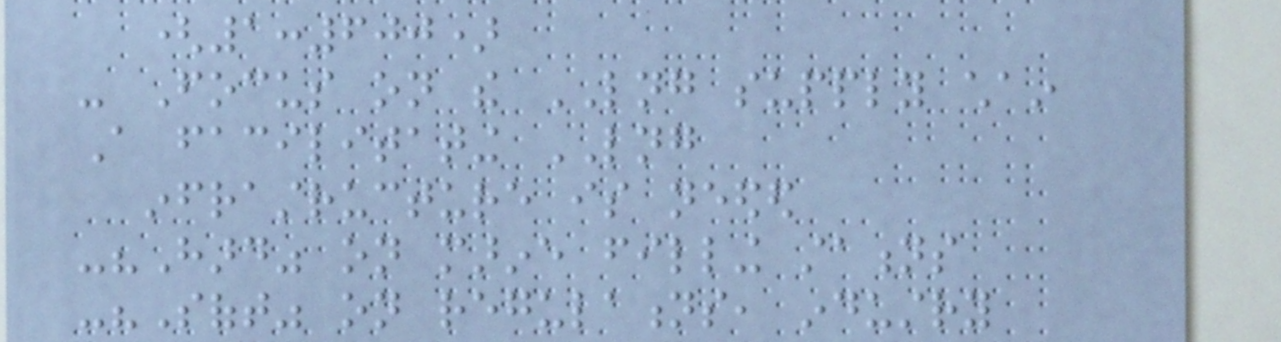(1:600)
- Focus on the LNG supply chain
A facilitating LNG
infrastructure is needed
-"Hard" on marine filling stations
-"Soft" on regulations, industry
